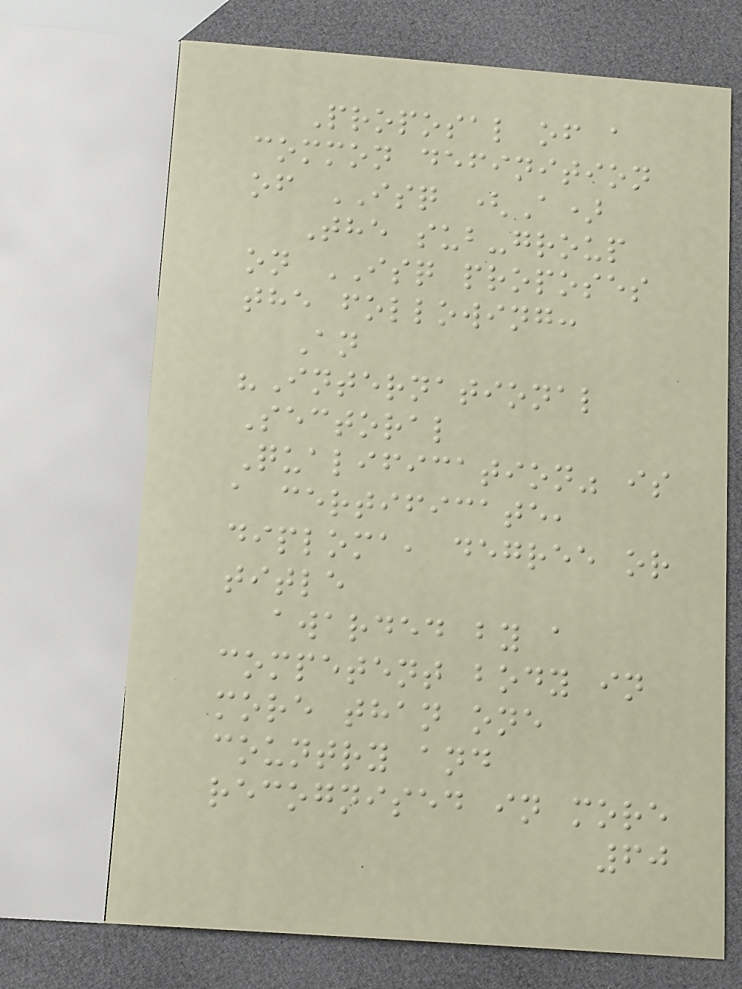Proposal of a
common definition
of ISQ (A)
The sub-group
on ISQ proposes
the following:
An
"International
Sectoral
Qualification" is
a certificate,
diploma, degree or
title
awarded by a
competent body in
more than one
country and
recognised in more
60
